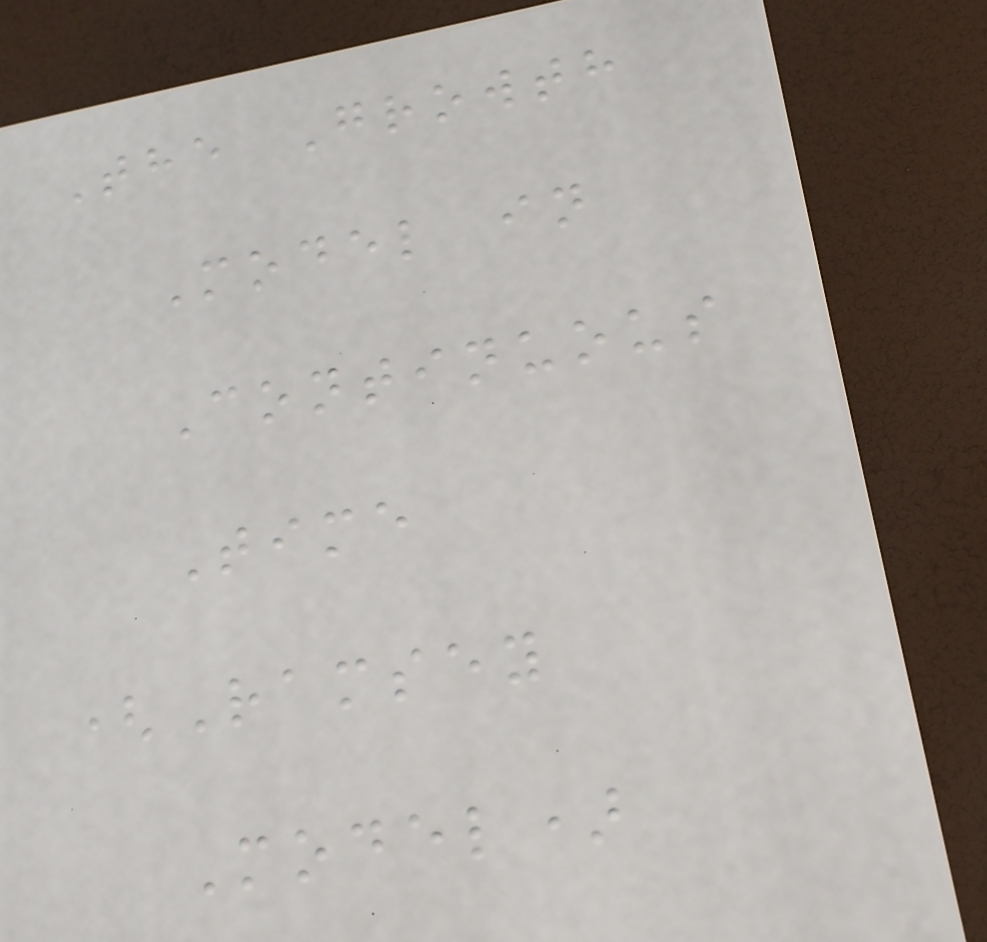The Growth
Model in
Continuous
Time
(Ramsey
Model)
